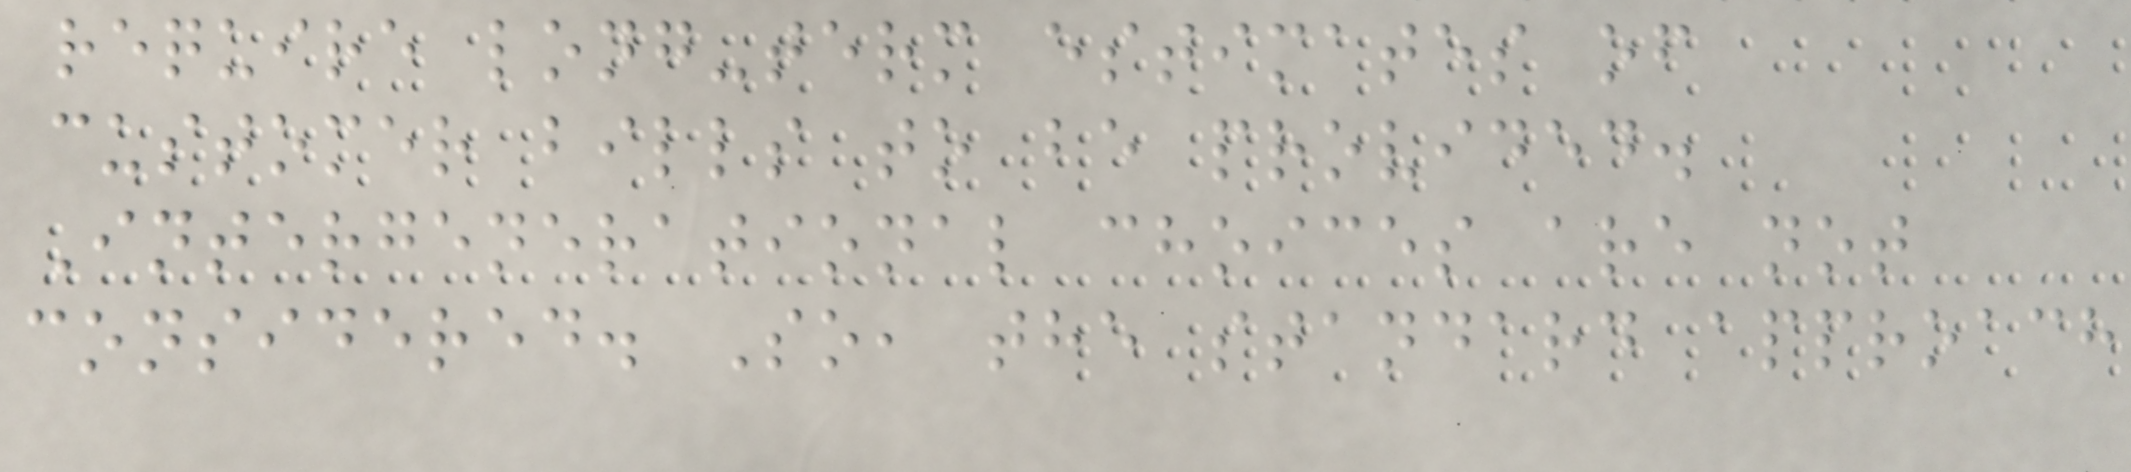require long-term estimates of
customer bills to be provided.
Intergenerational choices are not
considered. So, the standard approach
